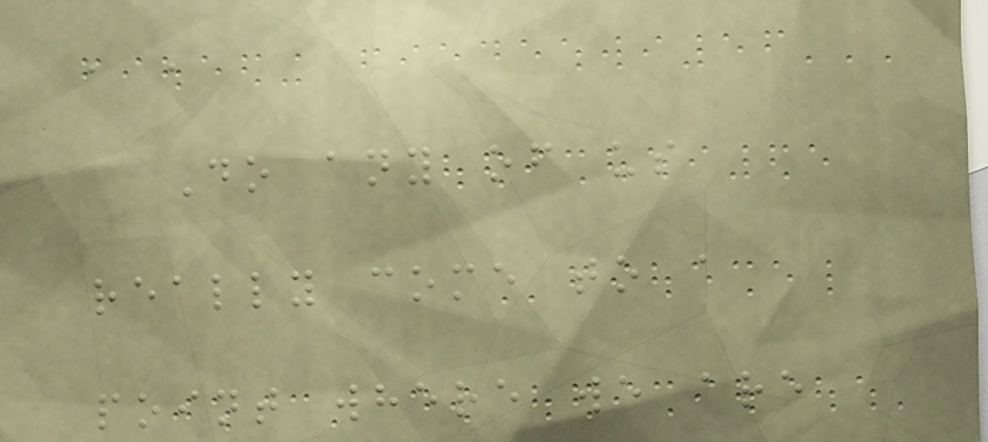, ,
Do any of us
really come to a
point where we are
